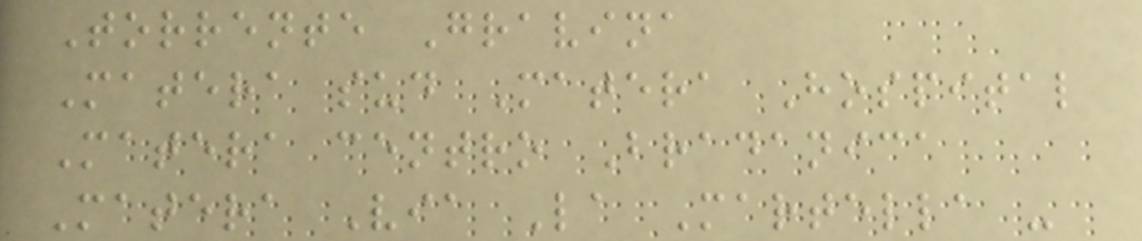Torrente Gravina
Matera sud Matera Hospital
Matera centro Bradanica
Matera Via La Martella -
